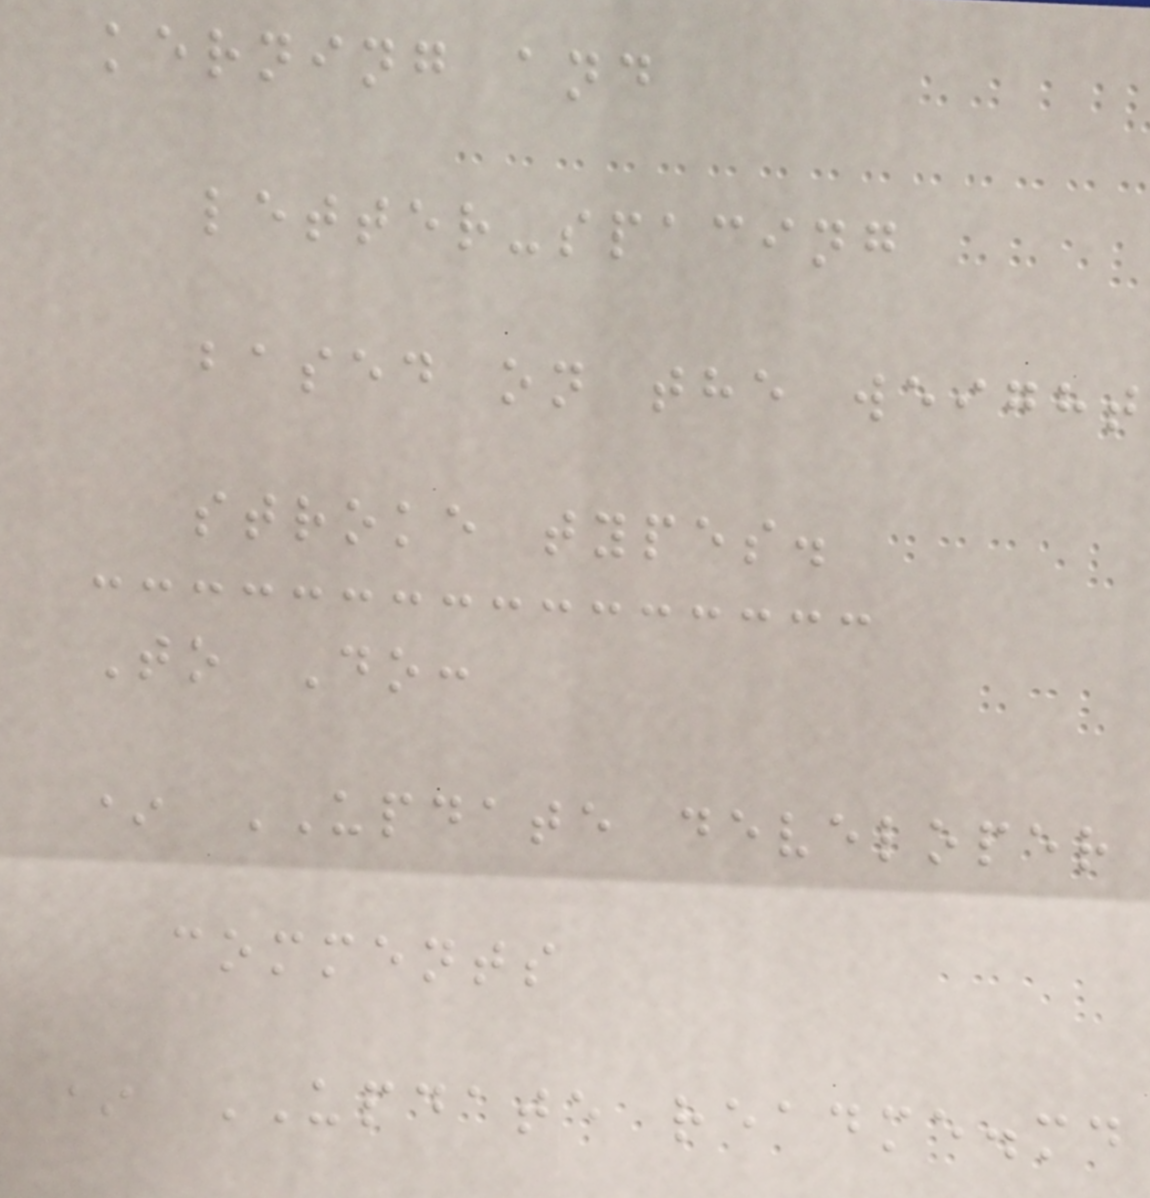kerning and
letter-spacing
based on the weight
stroke types.
To Do:
* UPDATE developer
comments
* UPDATE readme.md
